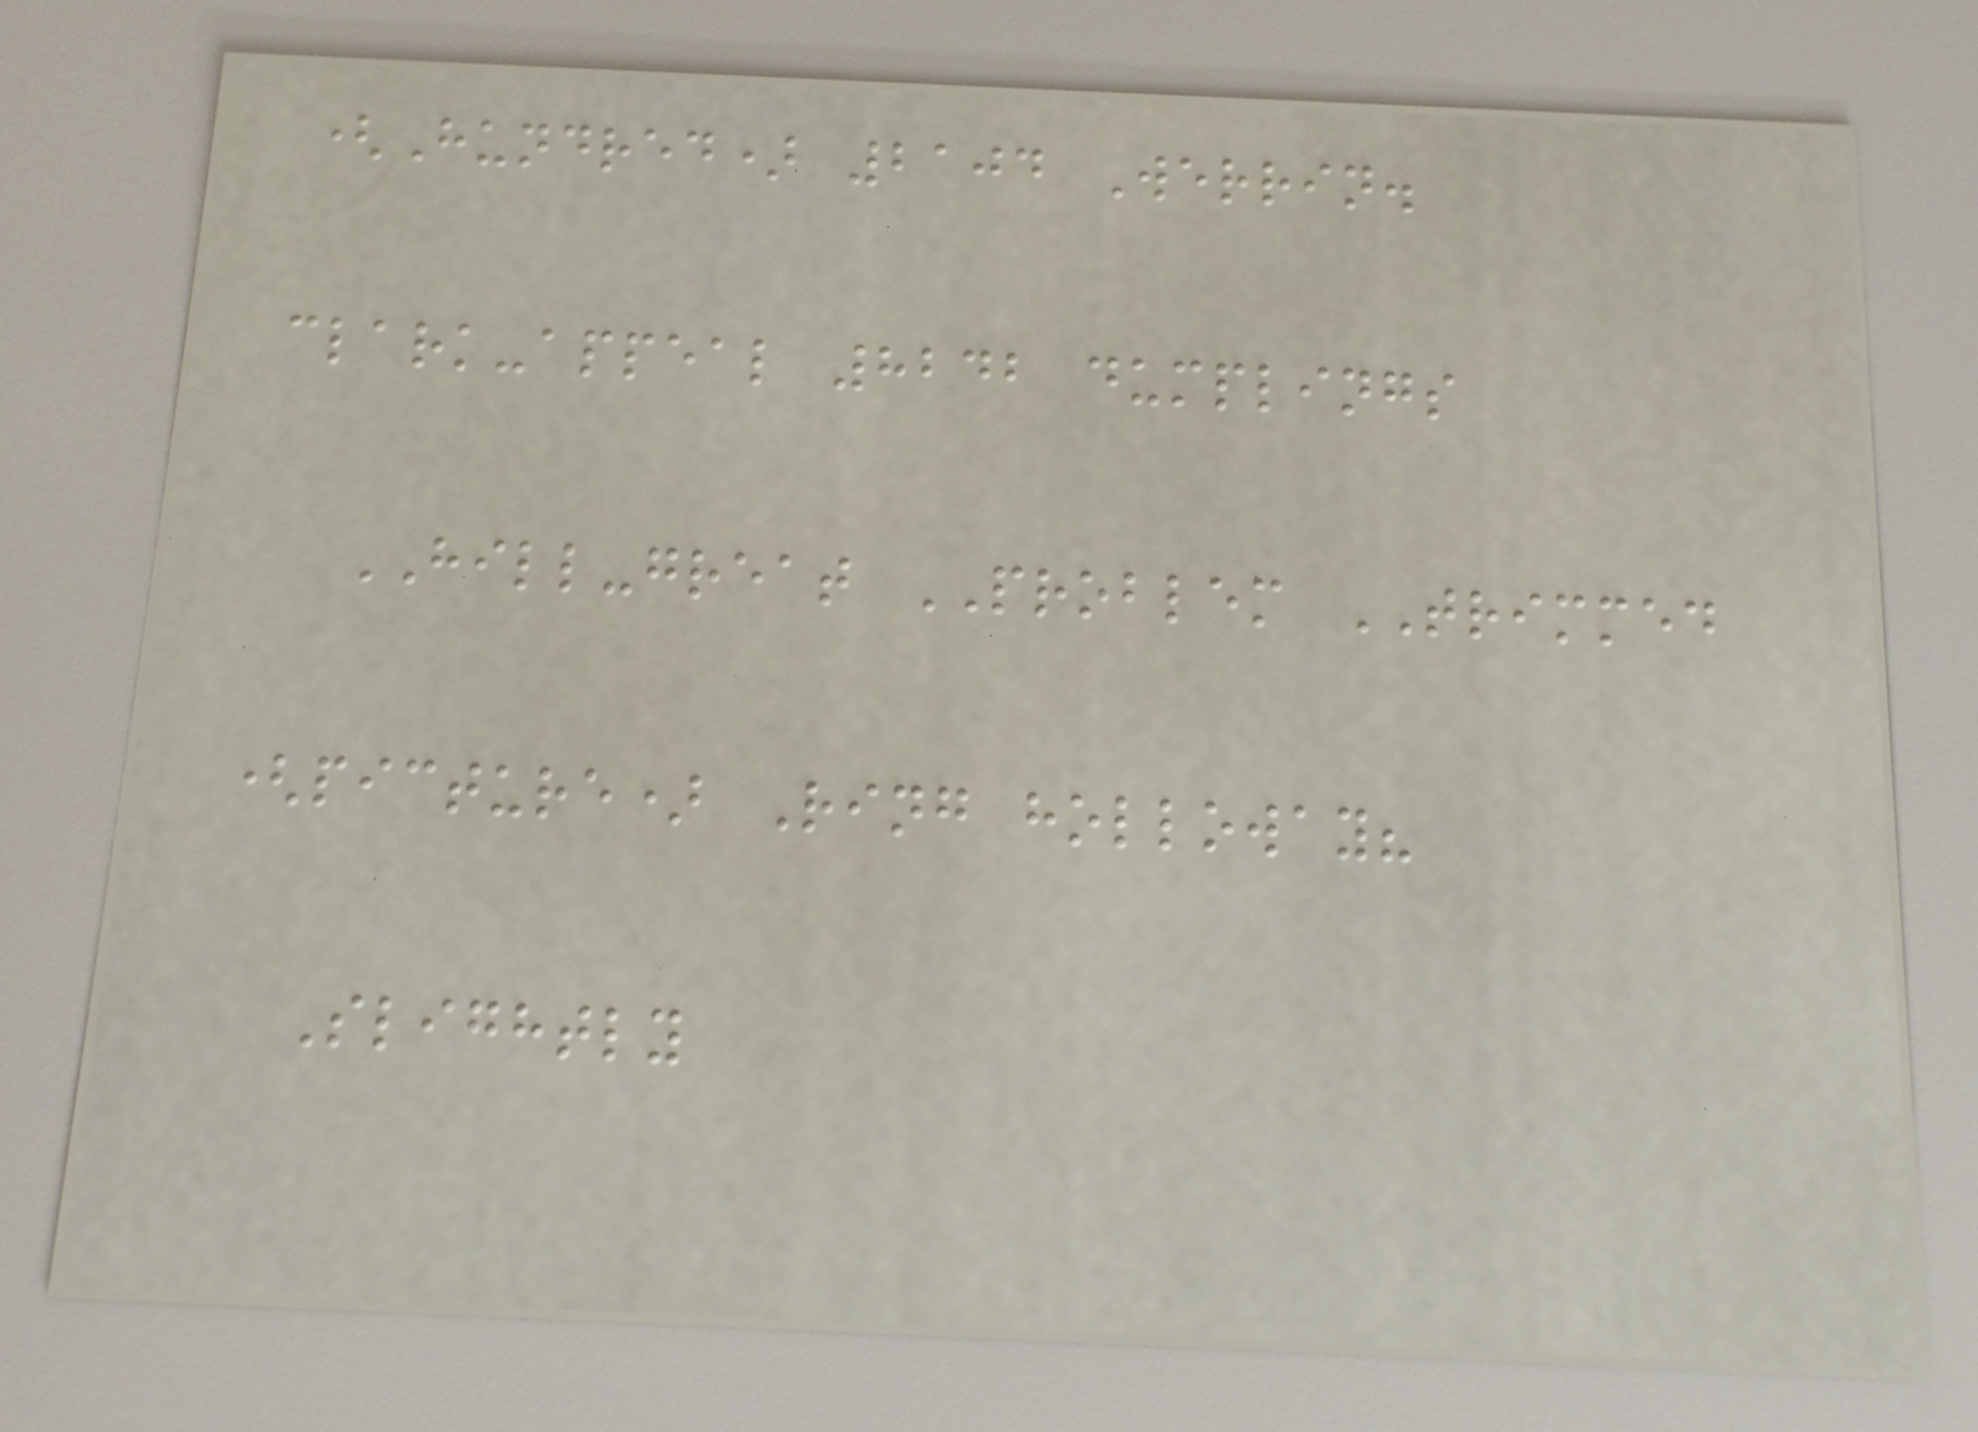(Hundred) 2104 Werrin.
clark-appeal 8242 dumplings
HILL-great PROBLEM TRIMMED
(picture) Ring holloway?
Slightly
